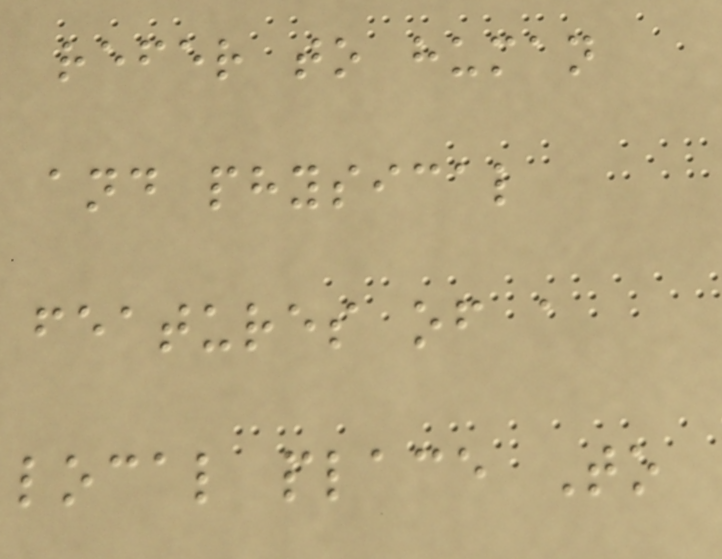refer to human
and physical
features of a
local place To
